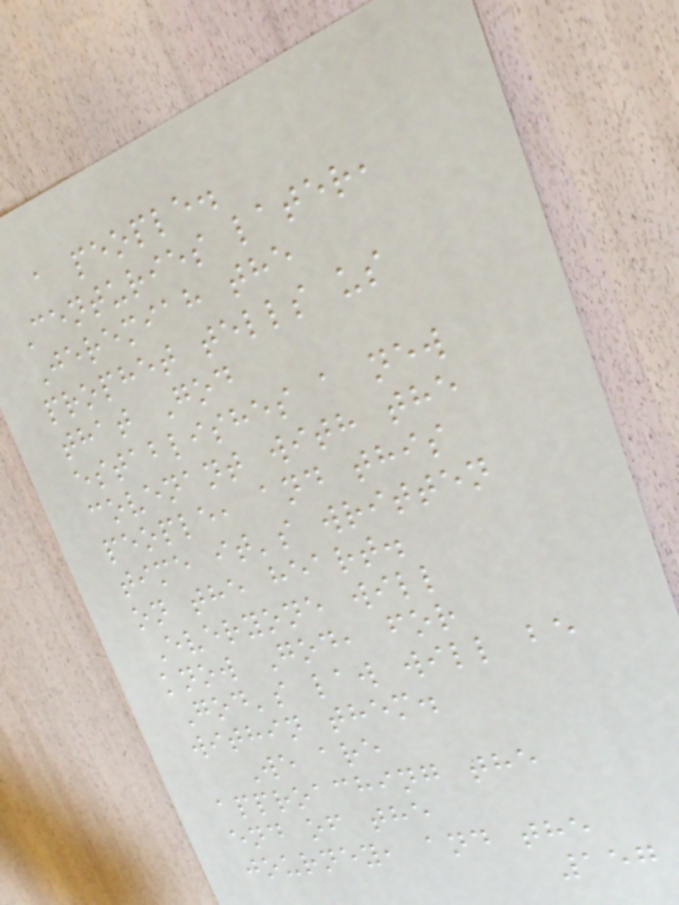a people.
Centuries later,
Jeremiah the
prophet tells us
that God
establishes a new
covenant with the
people, and this
time it's written
on the heart.
Everyone will
know God, for
God's law will be
within them.
We are
approaching the
end of the
journey, and the
157
